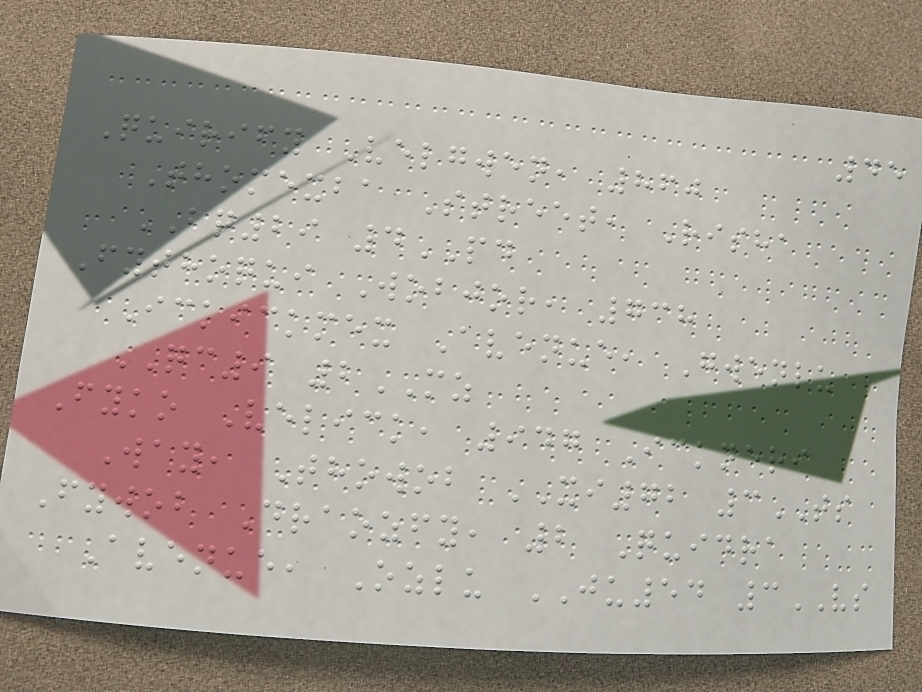45
Quirify Velgwen, 860
Thomexba Street, Risha
BQ29 4PD
Fythoqui Wobjor, 738
Ickickmex Avenue, Gwenlu
QC9 2MZ
Fyko Velick, 947 Ickneri
Way, Thowob XI72 3TS
Fywob Draozfy, 2 Quidra
Avenue, Ozlu JU54 3VS
